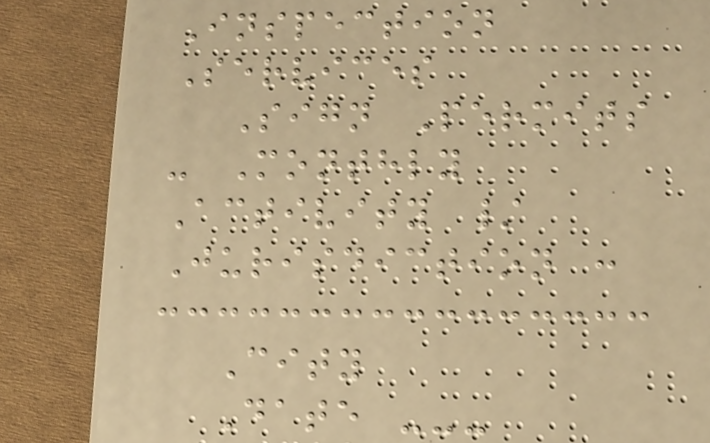Inspection
Services
Sign Permits
- Monthly
Activity /
Jurisdiction :
City
Date ---
